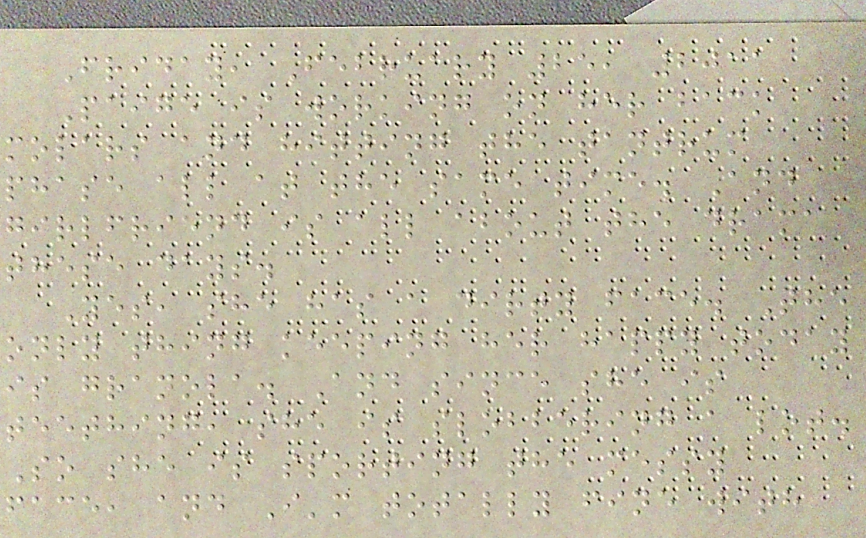Friday, February 25, 2011
Paige is working on her back
molars and hitting the tantrum
phase all at the same time. And
girlfriend is all about the drama
these days.
Yes, she has a dirty face. The
only thing keeping her happy today
is granola. And since she is
teething, she is slobbering a lot.
So she is sporting the messy
face, and I'm totally fine with
